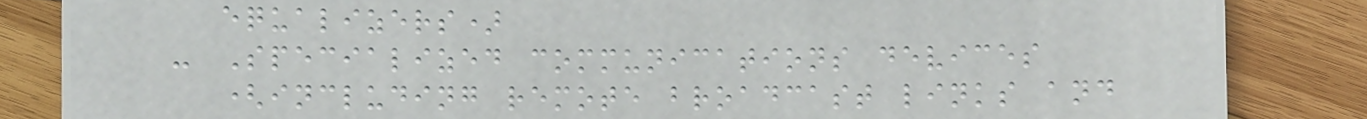equalizers)
- Specialized communications devices
(including remote broadcast links and
